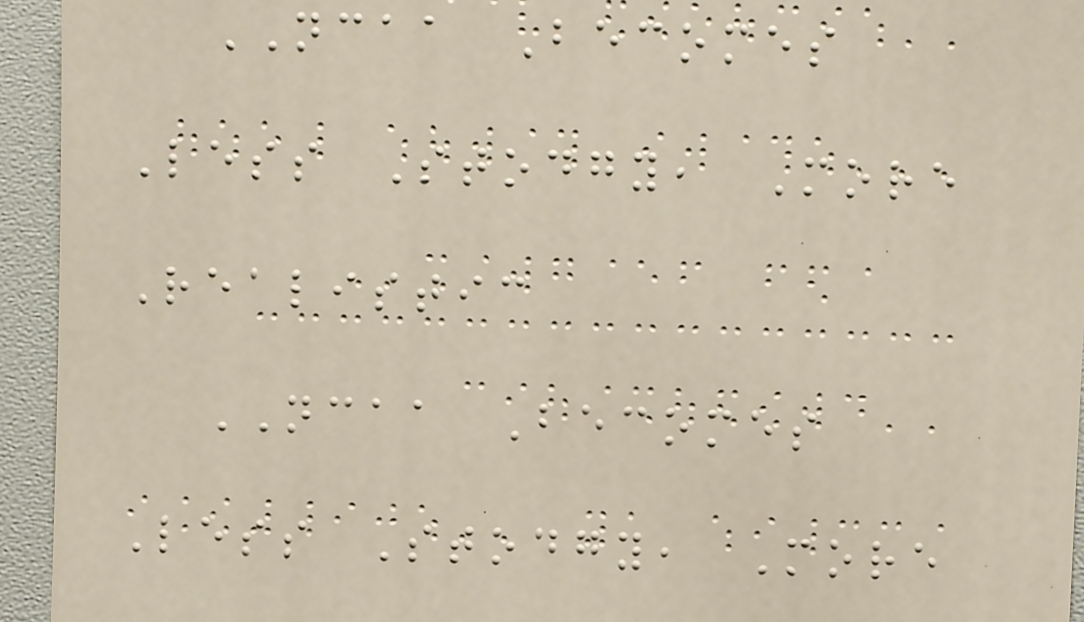NCAA Becomes
Less Stodgy, More
Realistic
NCAA Becomes
Less Stodgy, More
